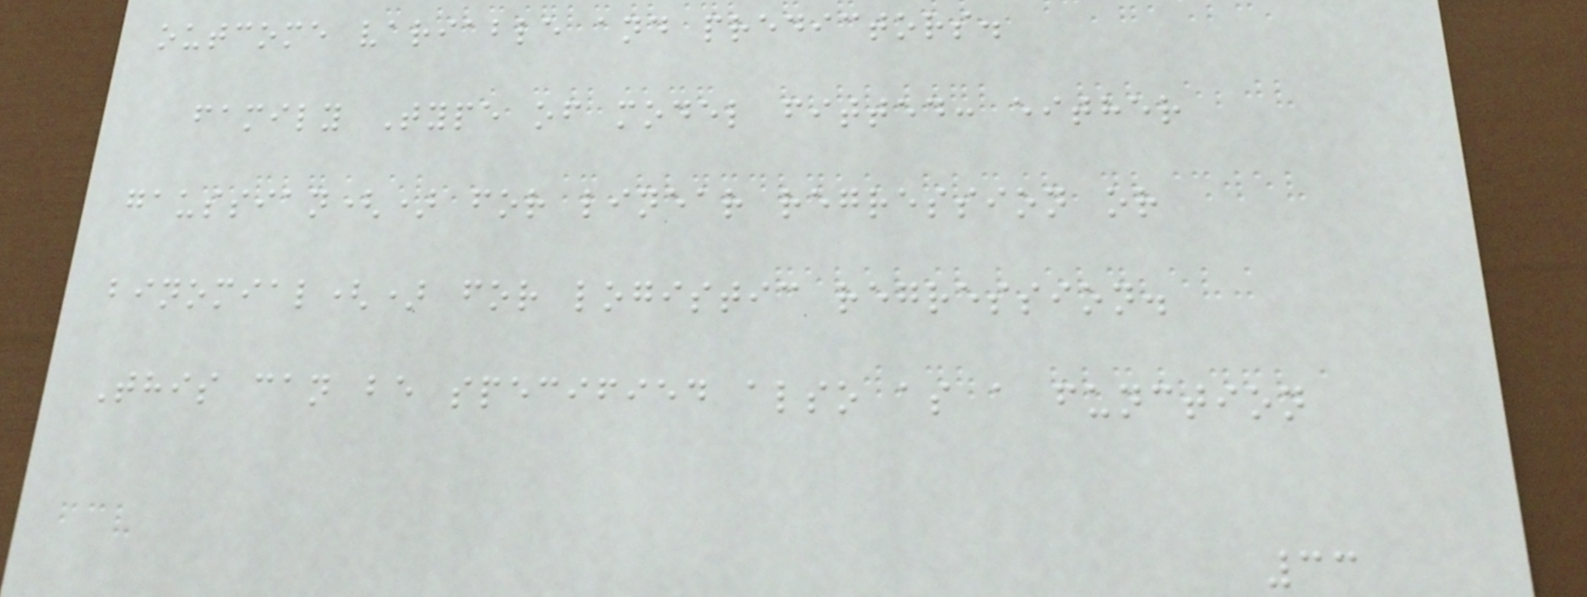outcome variable and predictors.
family Type of model fitted: either
gaussian() for linear regression or
binomial() for logistic regression.
This can be specified also as a function
33
